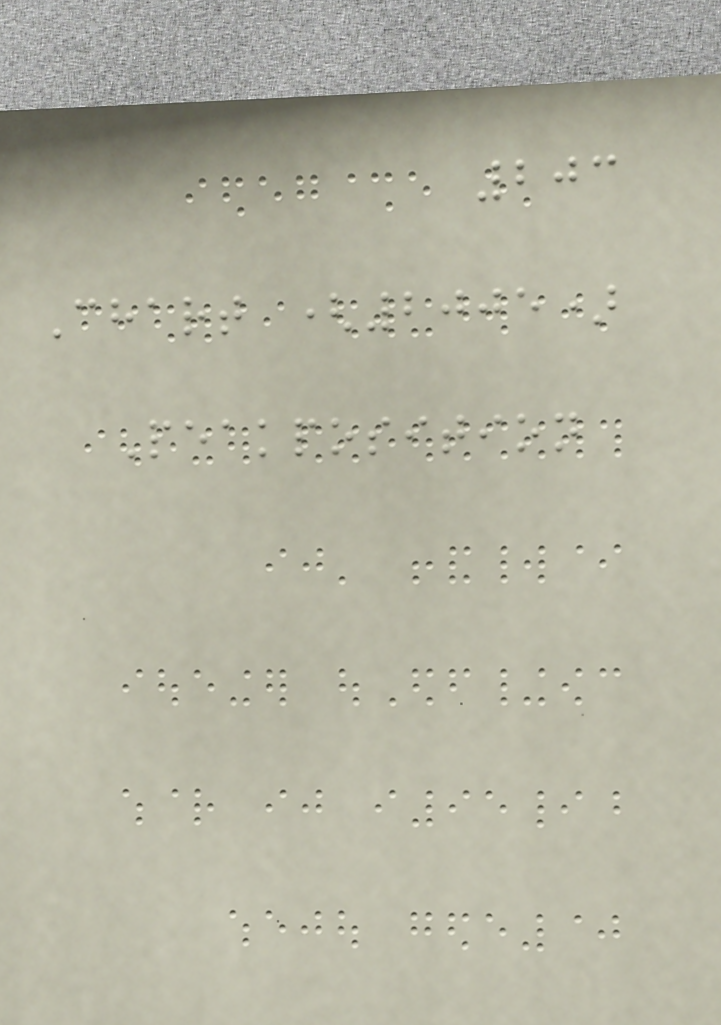203
Chart (2005)
Peakposition
